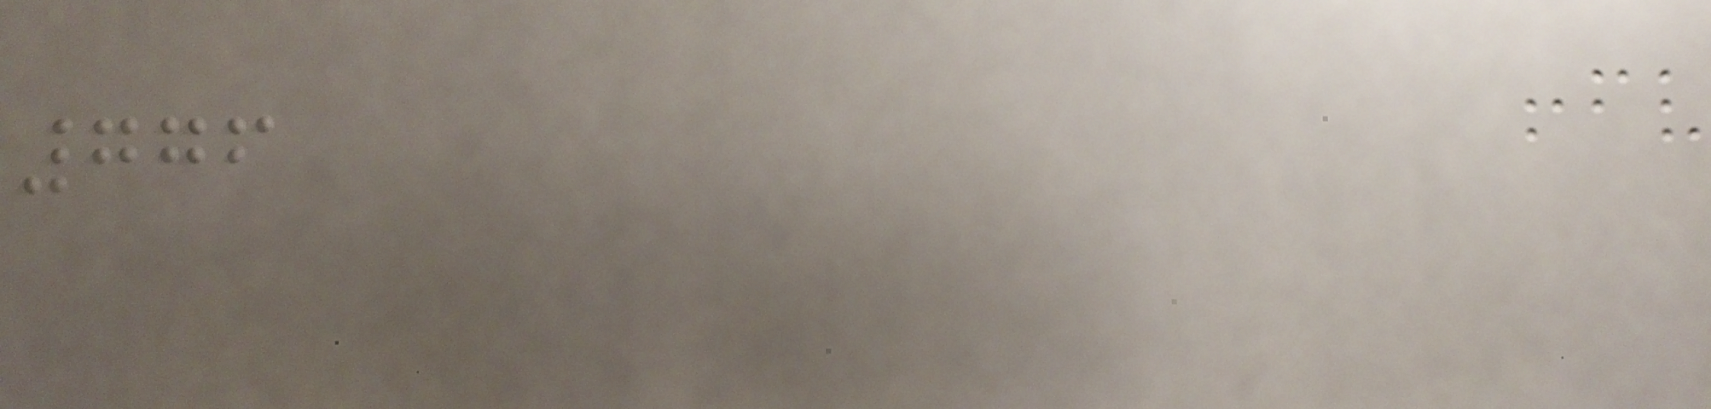776
